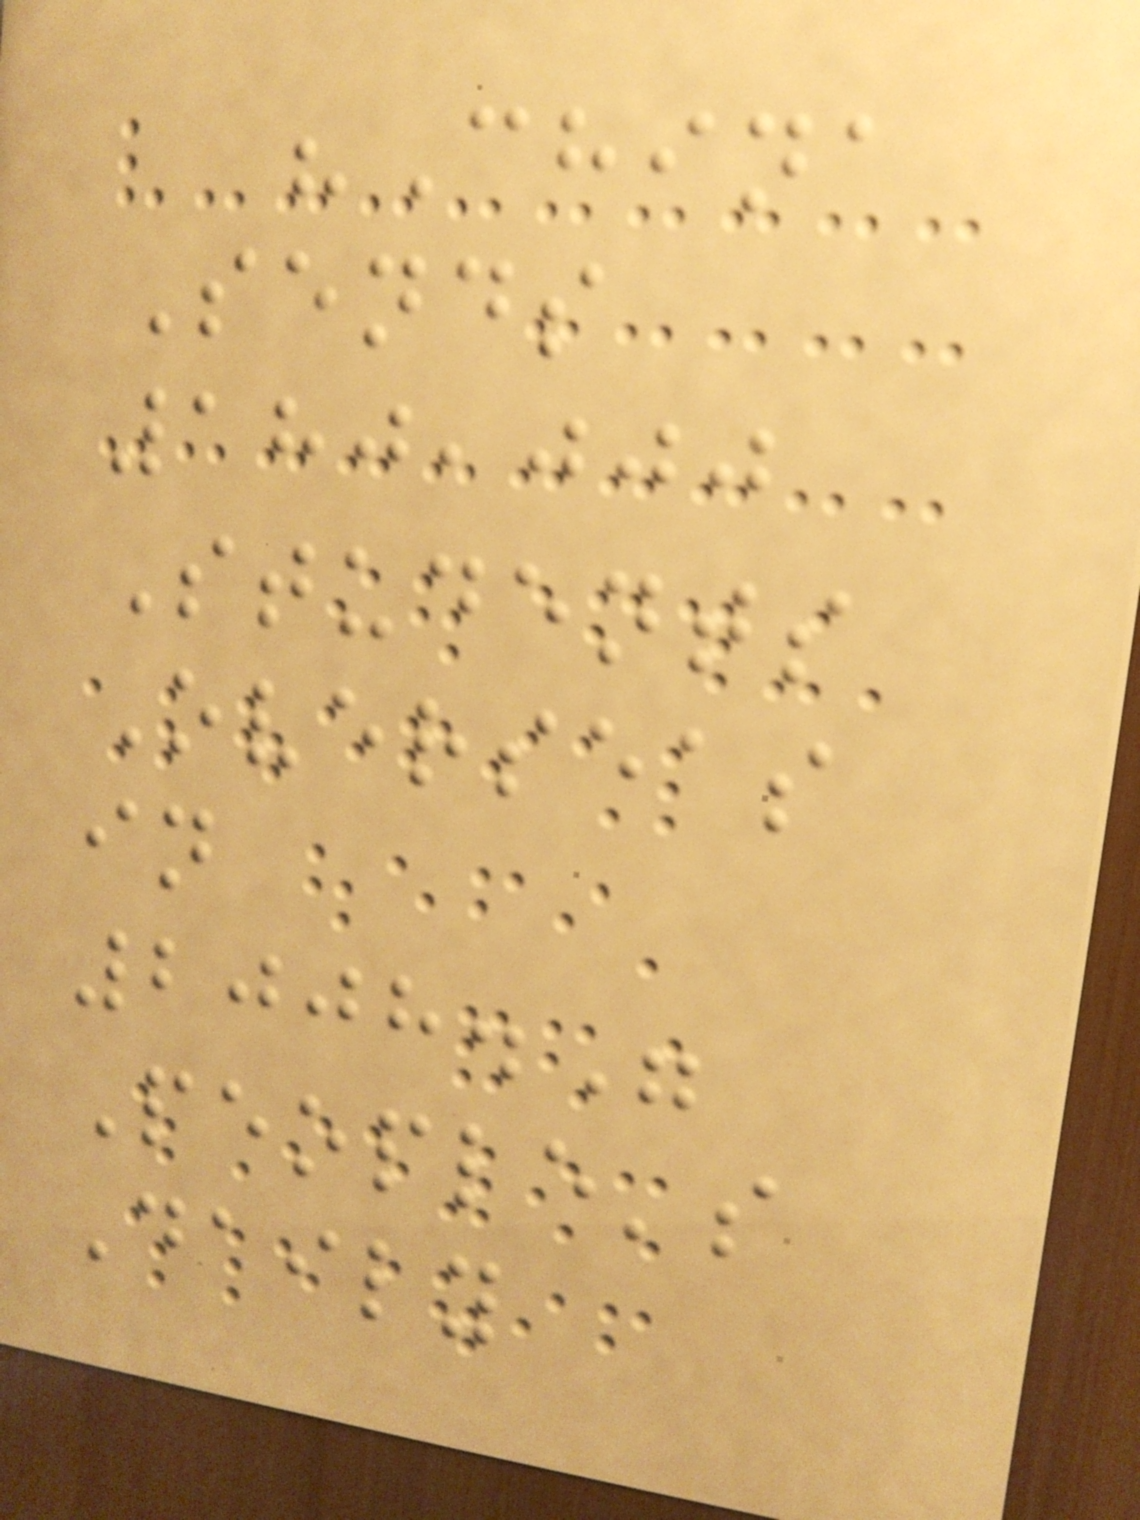"China
Sends
180,000
Students
Overseas
in
2008."
People's
Daily
